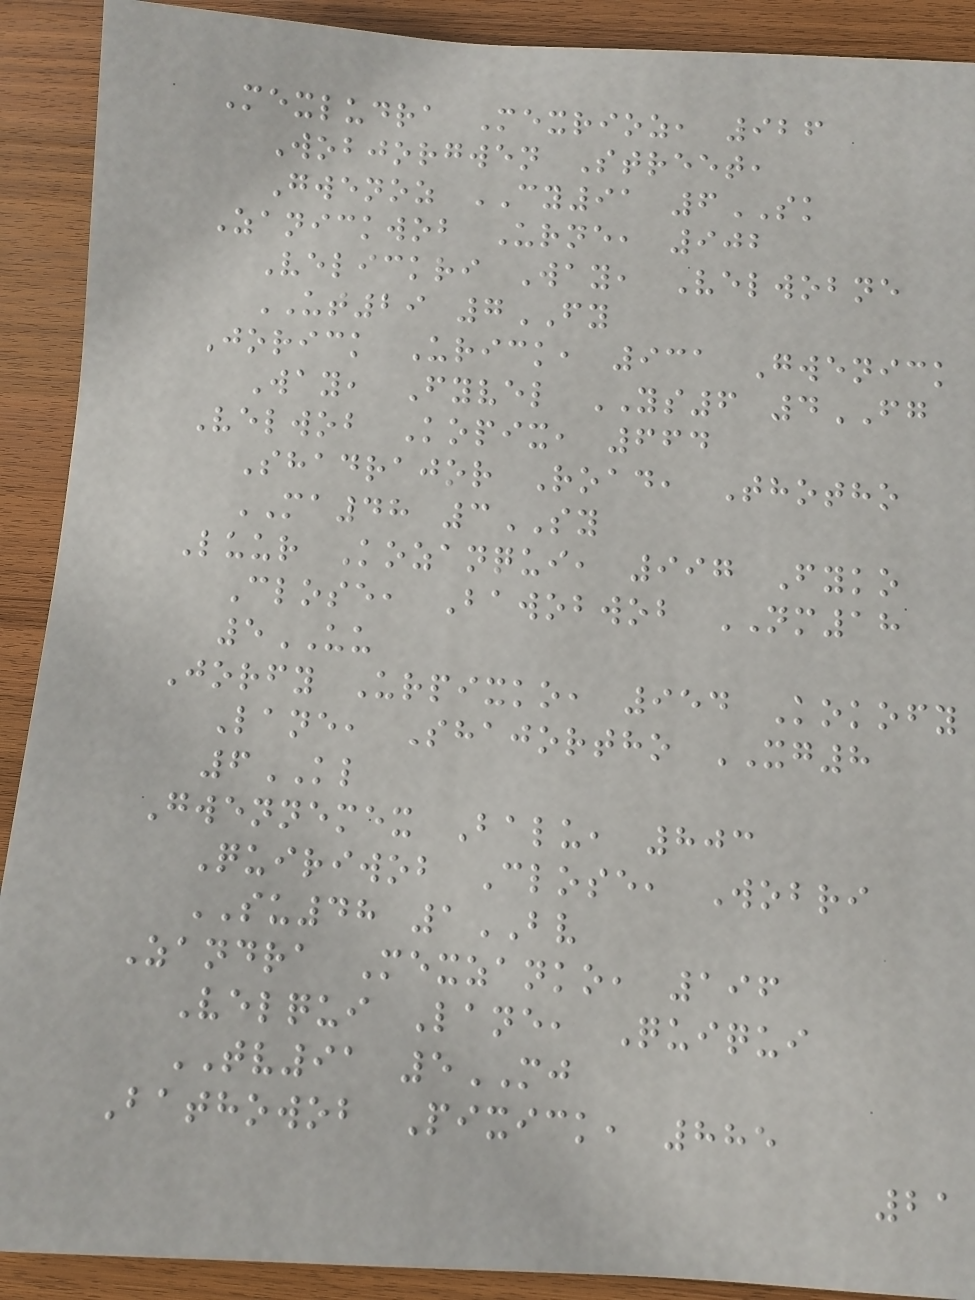Mexludra Mexrioz, 926
Wobjorgwen Street,
Gwenoz CY91 6SK
Zanickwob Urne, 902
Velickri Way, Velwobne
UT29 7FY
Jorick Urick, 931 Gwenick
Way, Fyvel YS6 4FG
Velwob Kopix, 664
Shadrajor Road, Thotho
MA48 3SY
Luur Kozanqui, 997 Fyko
Close, Bawobwob NM18
5UU
Jorfy Urpixko, 954 Kokofy
Lane, Shajortho XG8
6KL
Gwennemex Balu, 803
Quiriwob Close, Wobri
SU48 1BV
Zandra Mexzanko, 196
Velqui Lane, Quiqui
TV91 5MJ
Bathowob Pixick, 885
21
